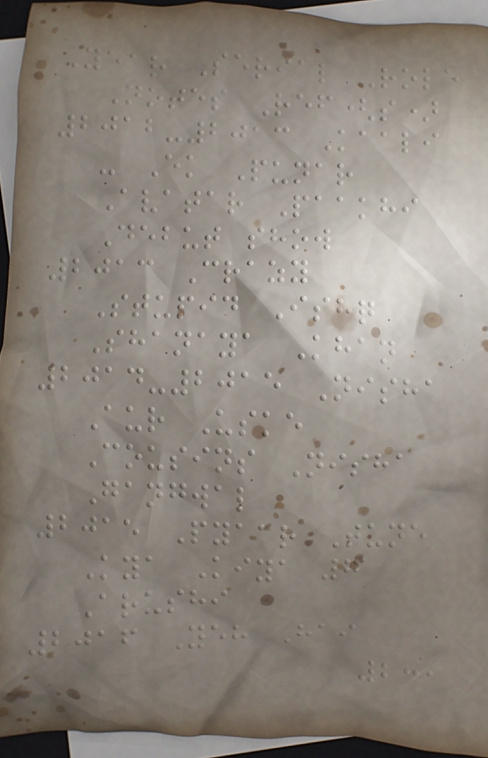Year Serial Role
Notes Ref(s)
2012-2013 Kaali
- Ek Punar
Avatar Paakhi
Debut show
2013 Crazy
Stupid Ishq
Shanaya Khan
2014-2015 Nisha
Aur Uske
Cousins Nisha
Gangwal
2015 Pyaar Tune
Kya Kiya 7
Arushi
2016 Yeh Hai
231
